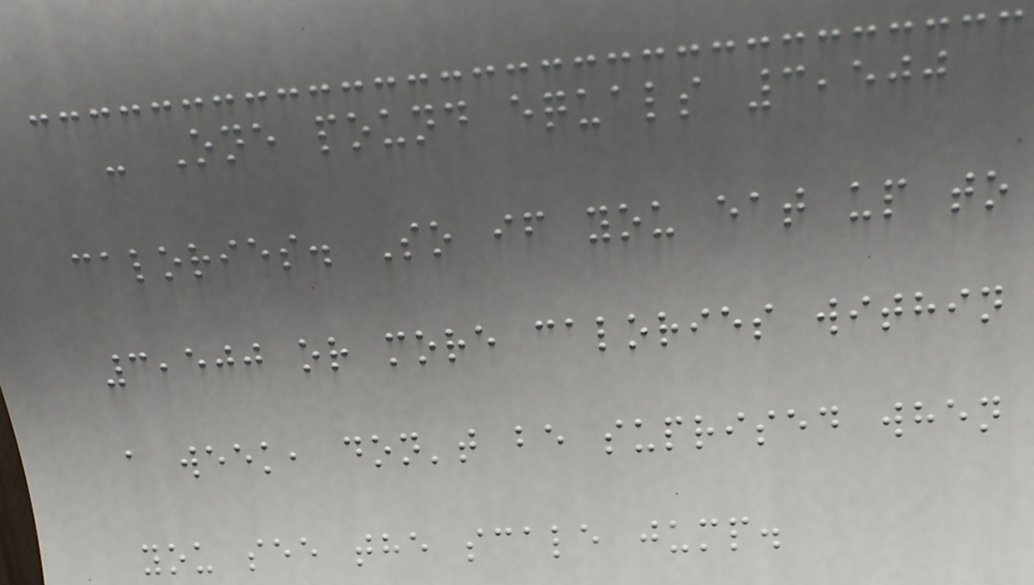- One pound equals 3,500
calories. So if you eat up to
3,500 or more calories within
a week, don't be suprised when
you see the scale jump.
